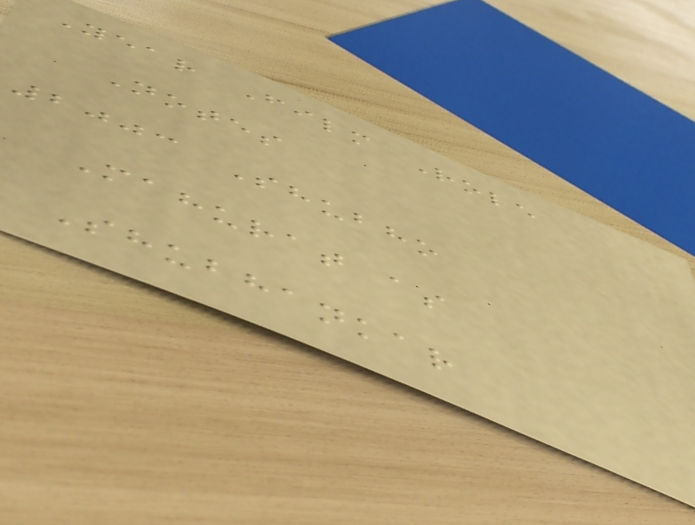Year Film Role
Notes
2003 Shubho
Mahurat as
Shubhankar
